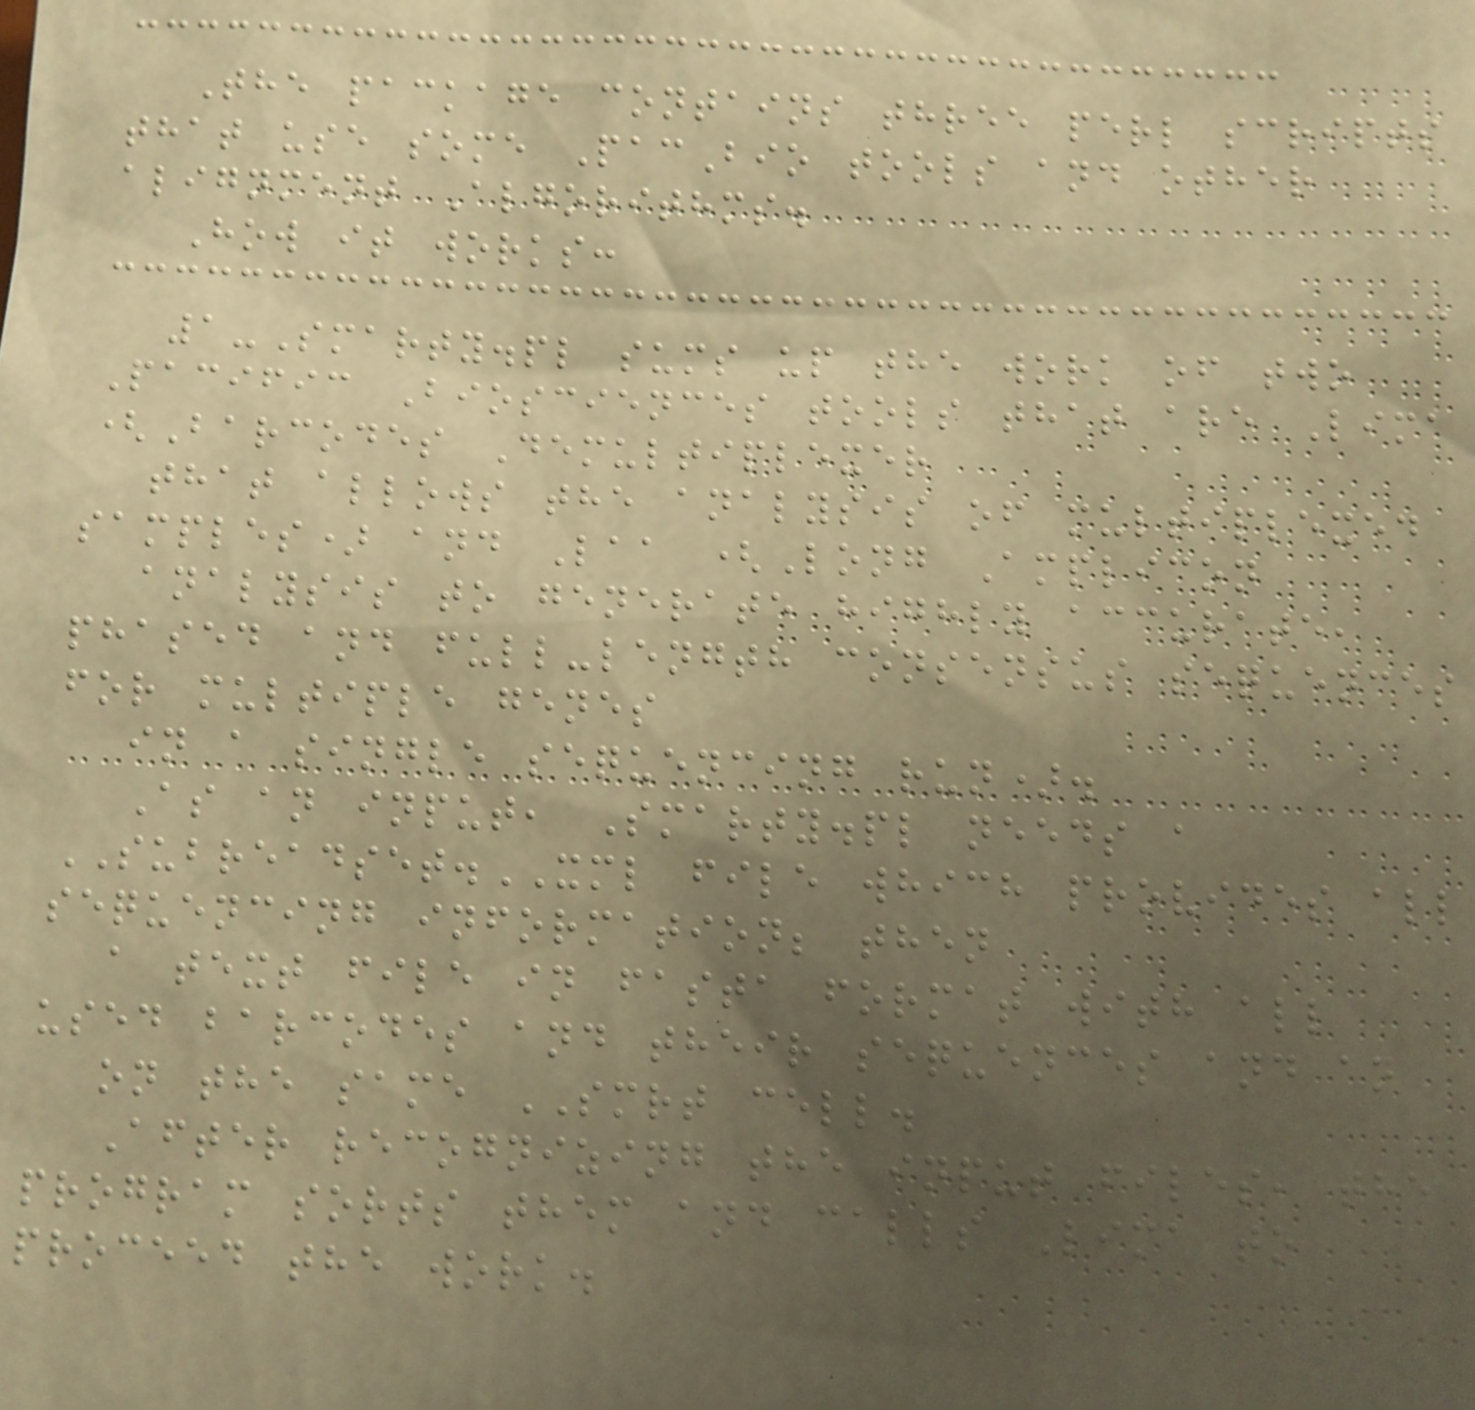The package contains three perl scripts
that use some PacBio tools and other
alignment Algorithms.
How it works:
1-Smarty.pl sums up the work of two
Pacific Biosciences tools that are Lima
(Barcodes Demultiplexer
that allows the analysis of multiplexed
samples) and Laa (Long Amplicon
analysis to generate highly accurate,
phased and full-length consensus sequences
for multiple genes
in a single sequencing run).
As an input, Smarty.pl needs a
SUBREADSET.XML file which provides all
sequencing information; then
a text file in fasta format with all
used barcodes and their sequences and an
on the same SMRT cell.
After recognizing the input files, the
program sorts them and calls Lima to
proceed the work.
